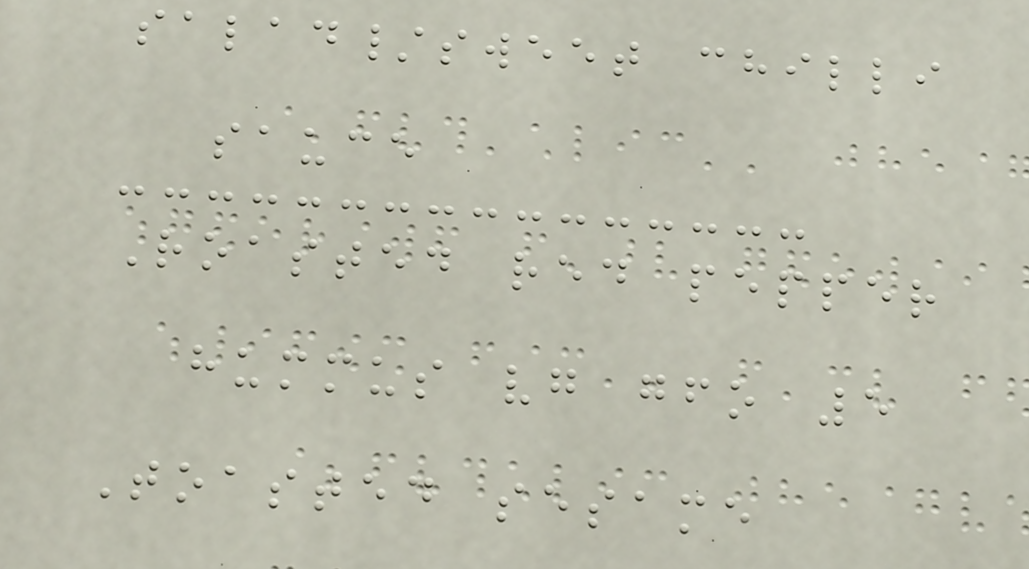salad/sweet chilli
sauce
Roasted red pepper
hummus vg gfo 5
Toasted sesame
